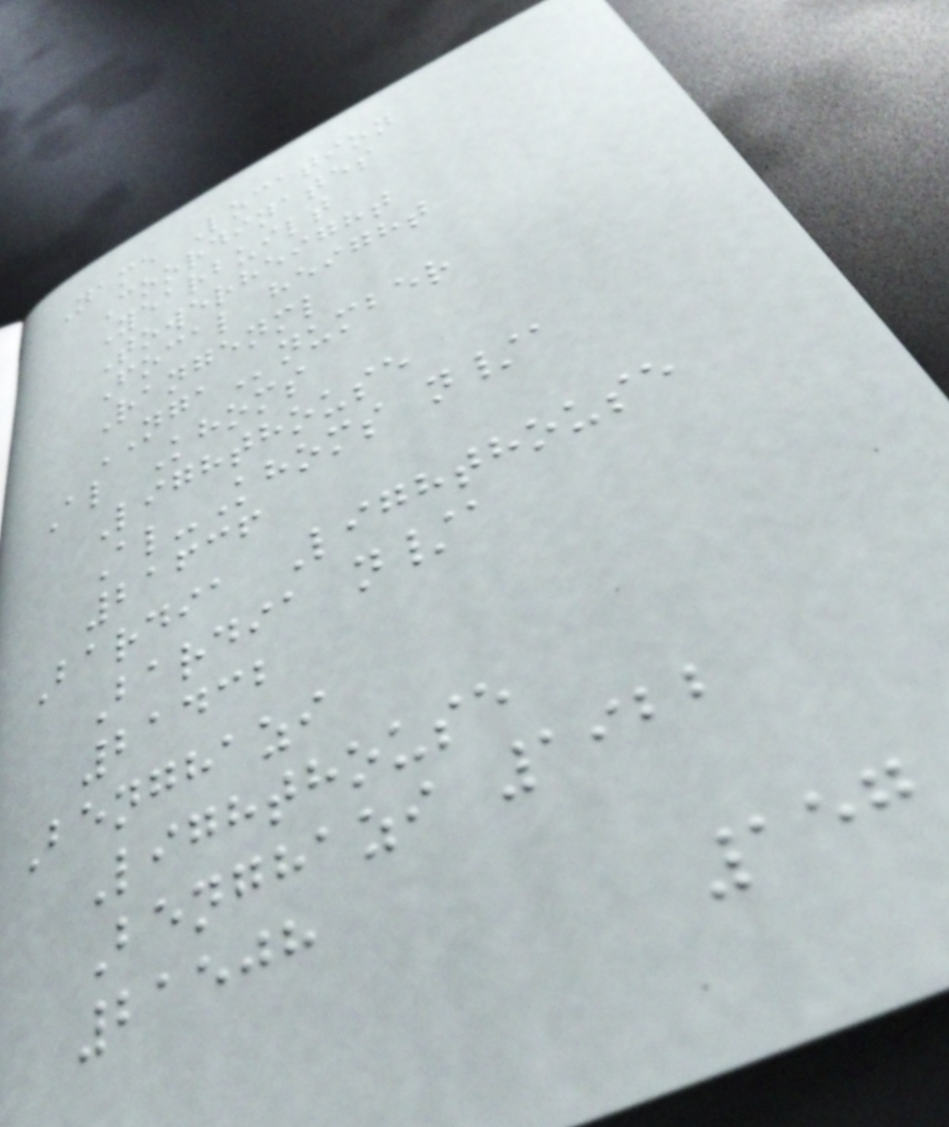Name Location
Coordinates
Yearbuilt
Towerheight
Focal height
Rangenml
NGAnumber
Al Khoms
Lighthouse
Al-Khoms n/a
21636
Bardia Lighthouse
Bardia n/a
21432
Benghazi
Lighthouse
Benghazi 1922
21508
157
